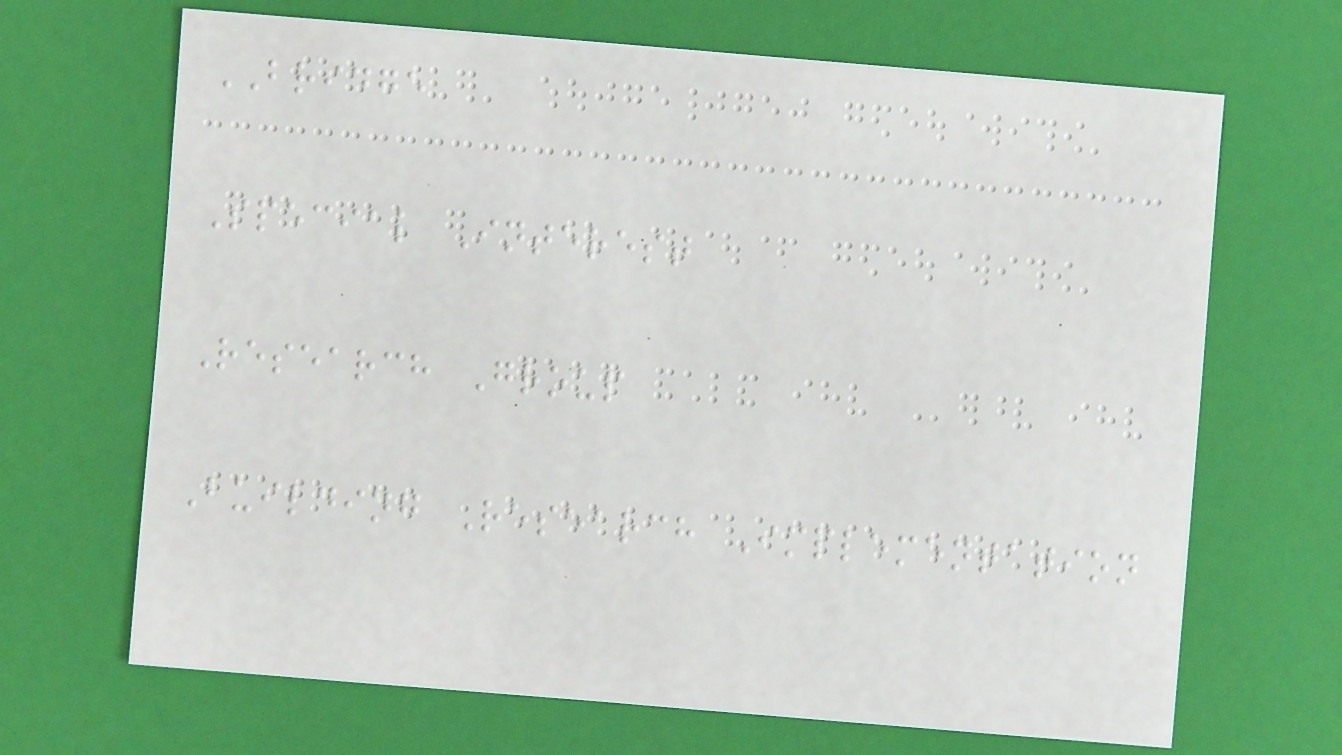BRIDGE
Special Interest
Research Group
Building Research Implementation
